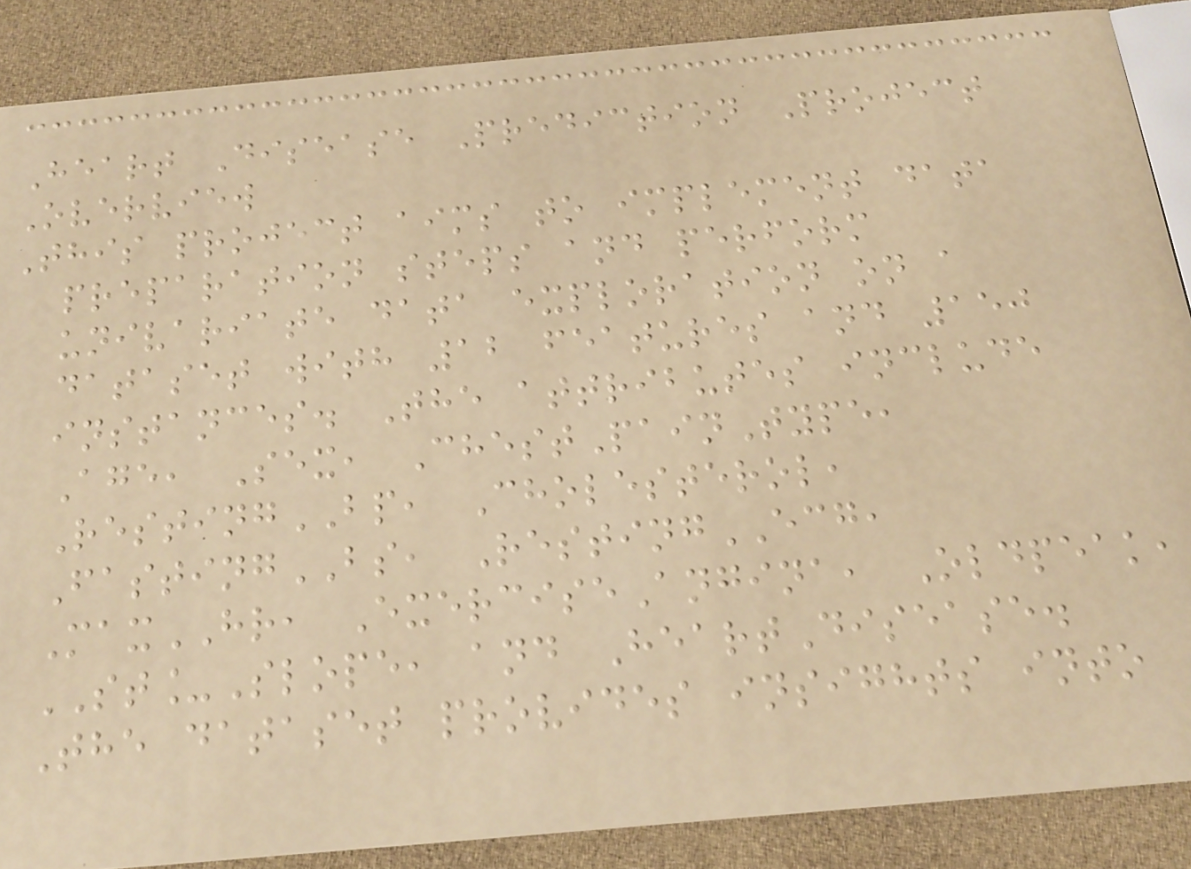Heart Disease Prediction Project
Overview
This project aims to implement data
preparation steps and perform
univariate data exploration on a
dataset with 12 features and 150
instances. The attributes include
Age, Sex, ChestPainType,
RestingBP, Cholesterol,
FastingBS, RestingECG,
MaxHR, ExerciseAngina, Oldpeak,
ST_Slope, and HeartDisease.
The dataset provides insights into
